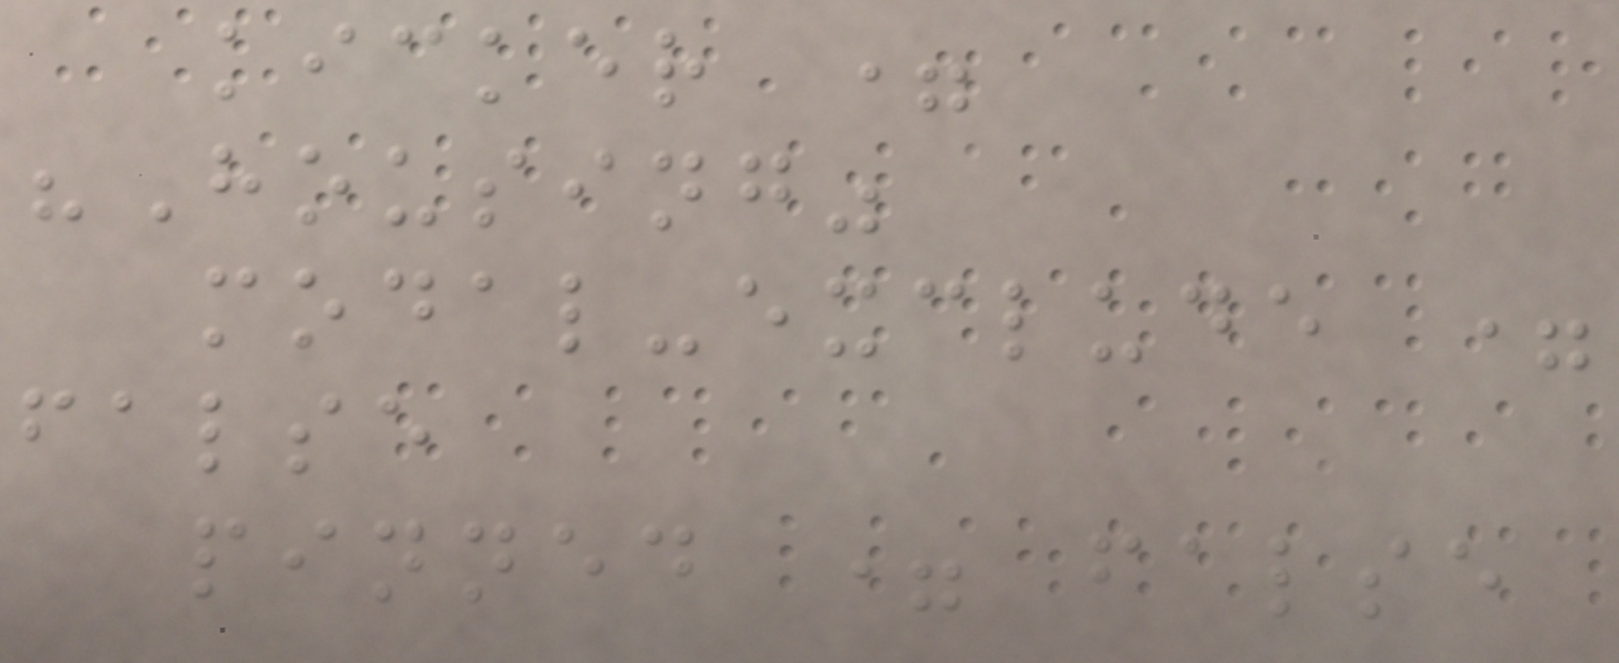kicker =
"Housing"
modal-exclude =
false
pinned = false
